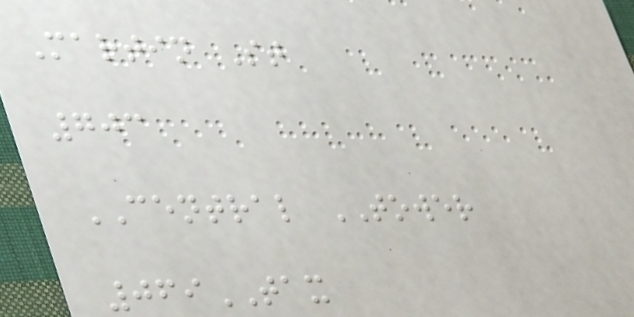Martin St
703
CENTRAL TOWER
069TAX
